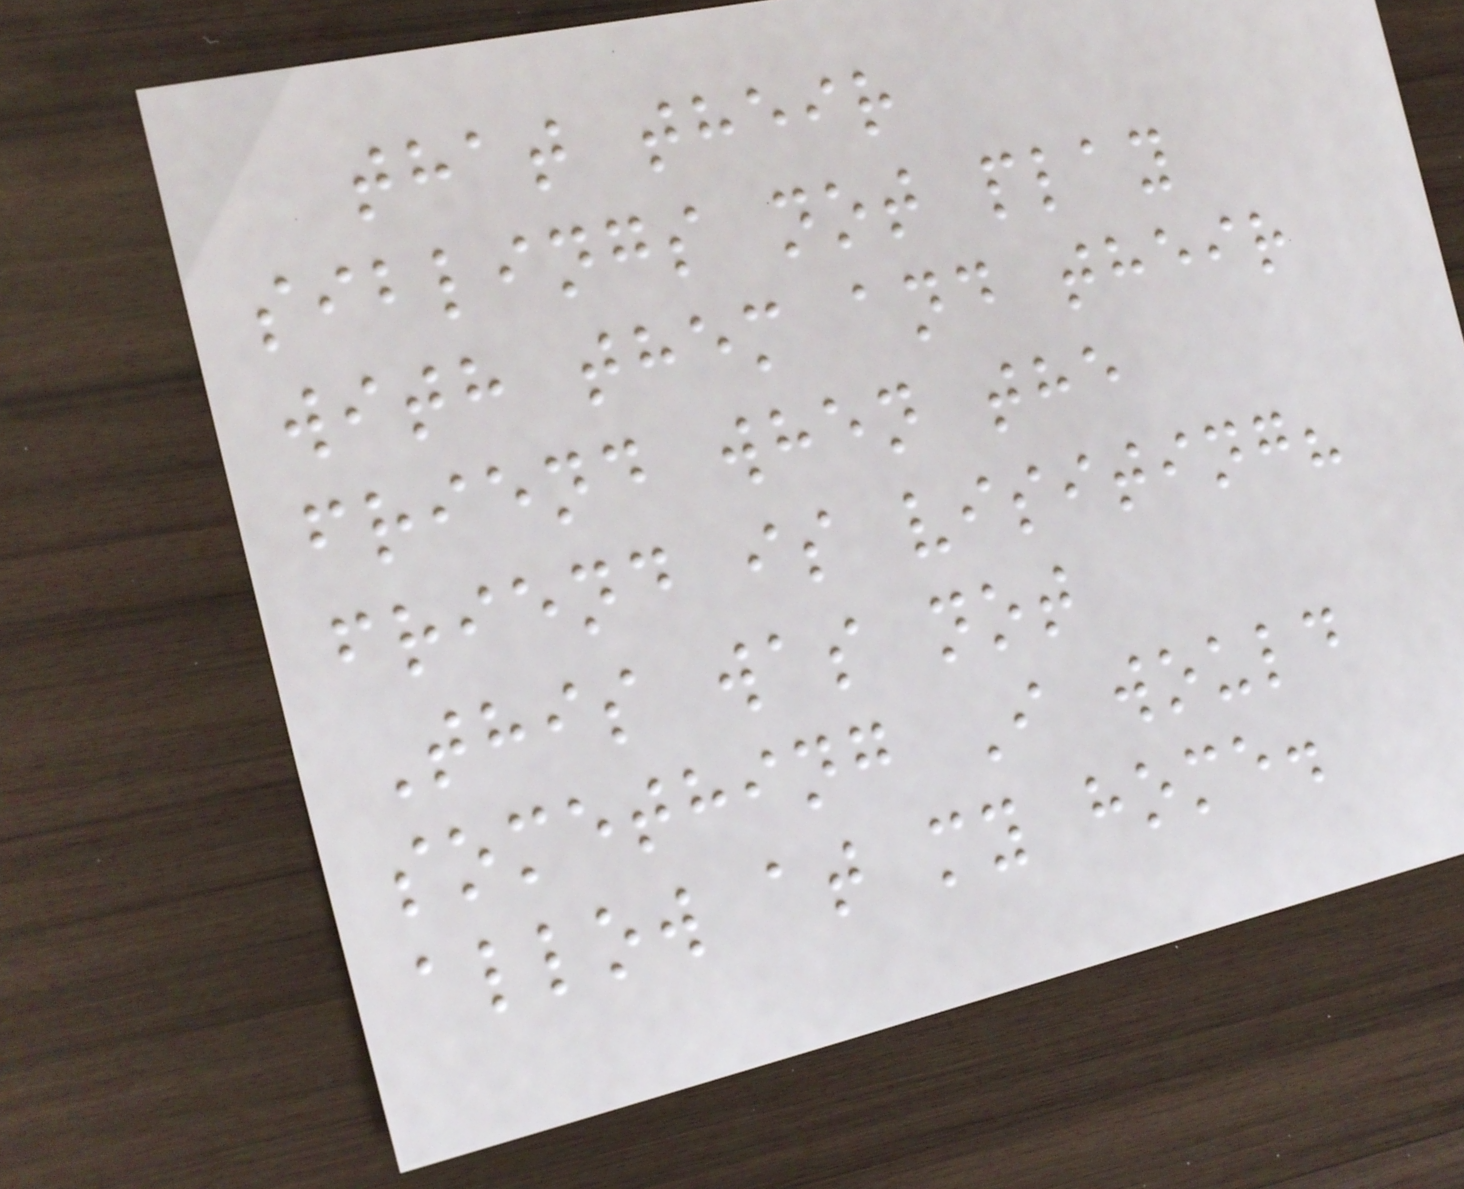that their
siblings not play
with them and their
friend when the
friend is visiting?
This was not
something I would
allow at my home.
